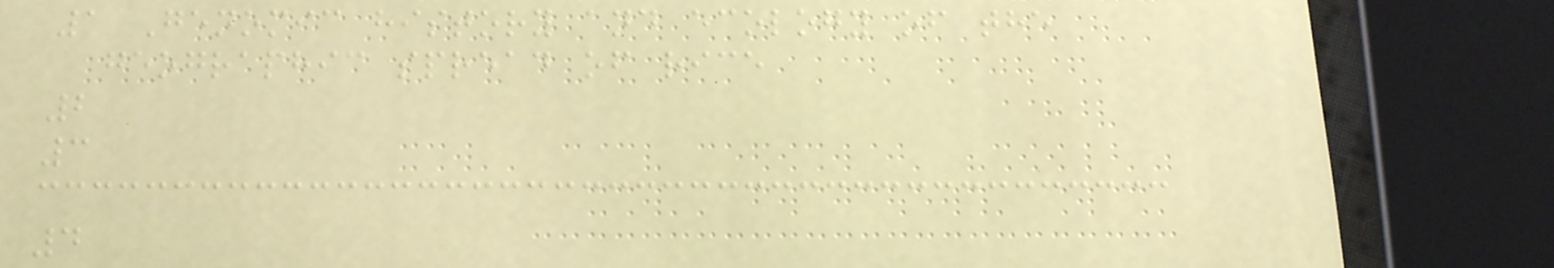1 Genomic history and ecology of the
geographic spread of rice
2
3
4
